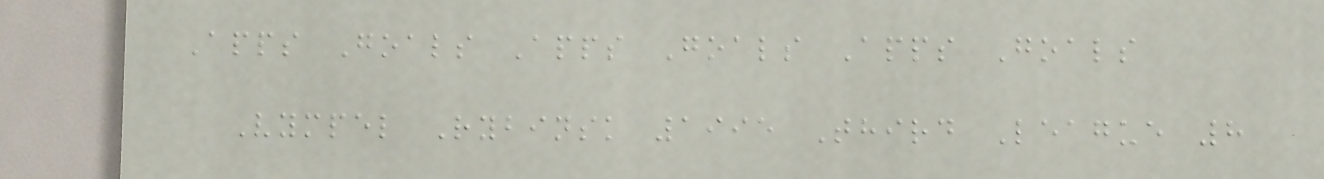Apps Goals Apps Goals Apps Goals
Vympel Rybinsk 1995 Third League 8
